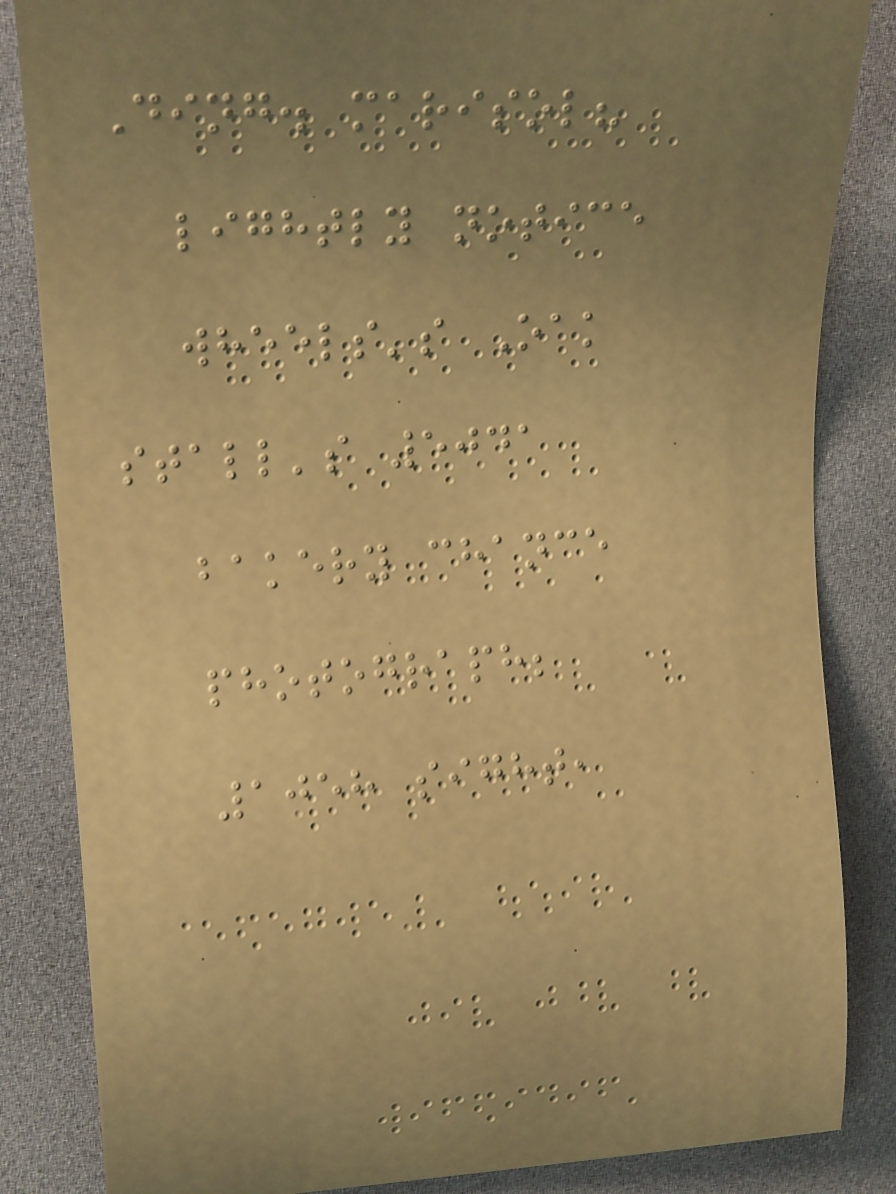Ding. marisol?
lightly notice
wheels's Oak
stall's 5041
bakery chance
photograph;
1058 sight,
